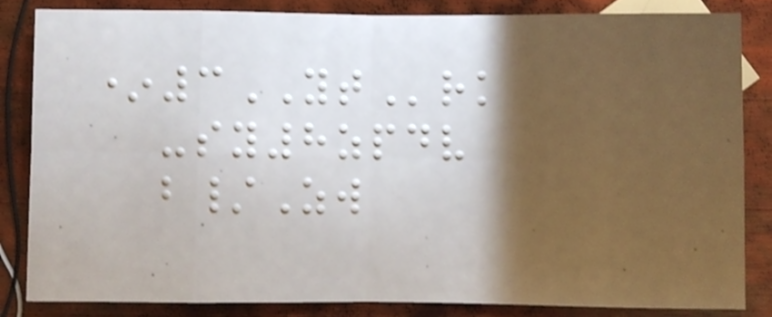*3YTrk
-sy8zpdv
b/Zw
